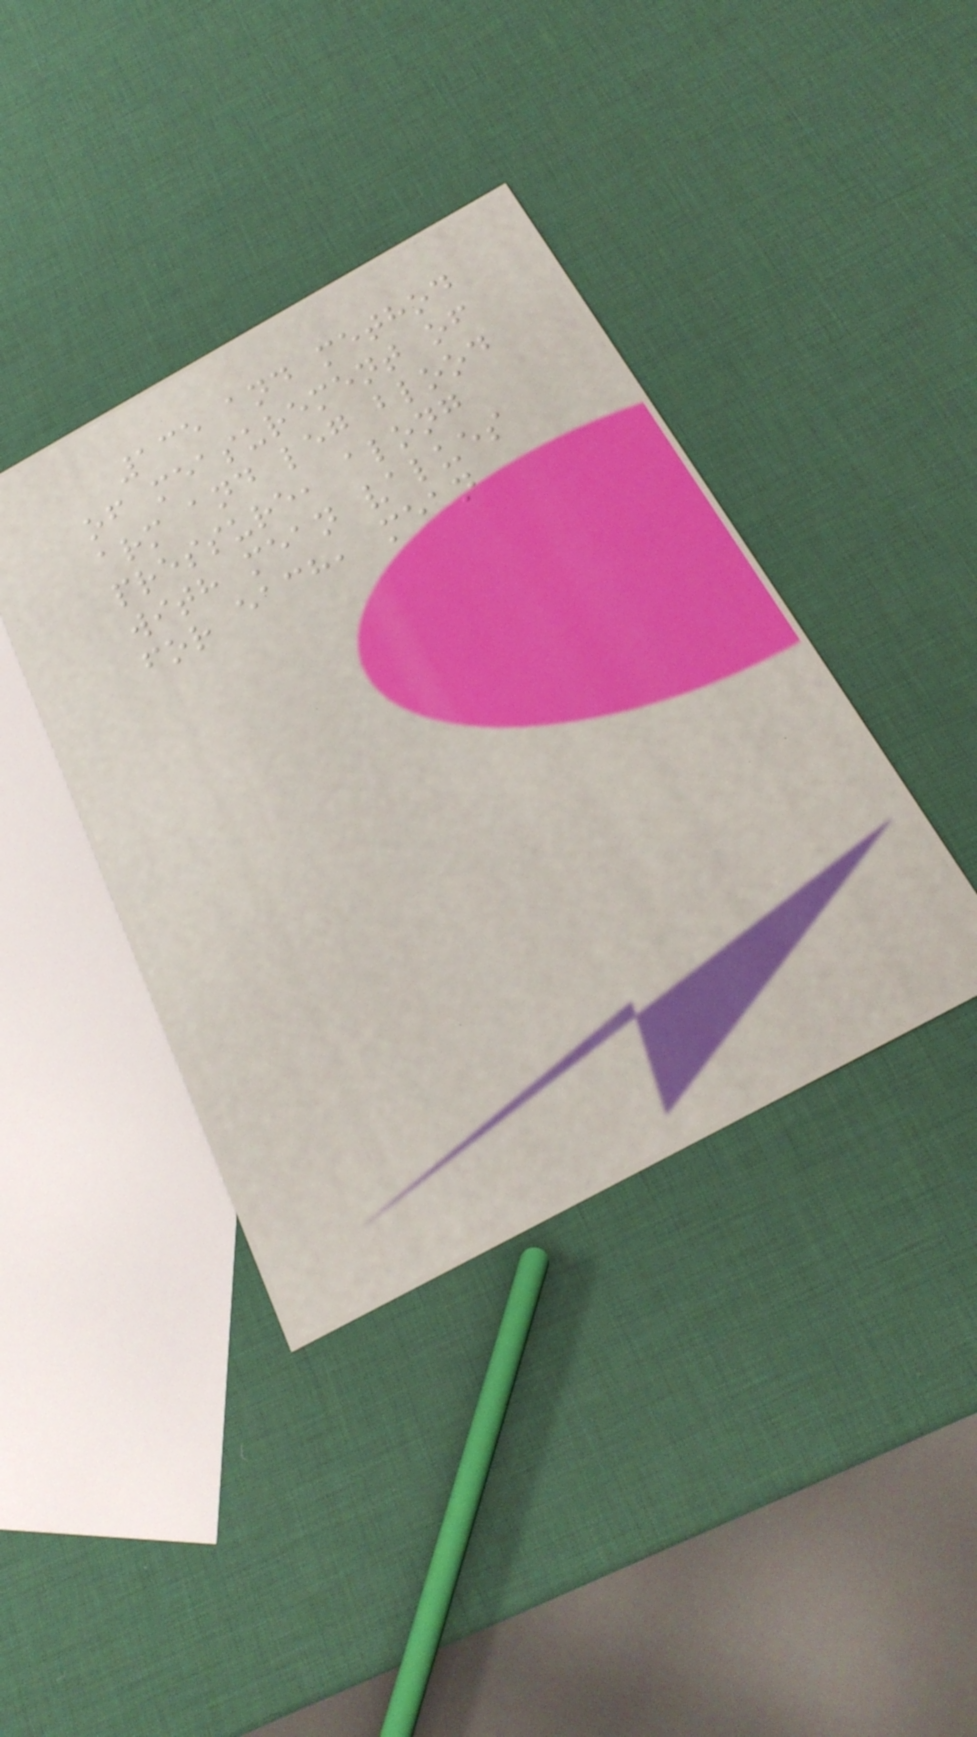135 and method
of measurement of
arm and leg blood
pressure, along
with mean values
for each, mean
